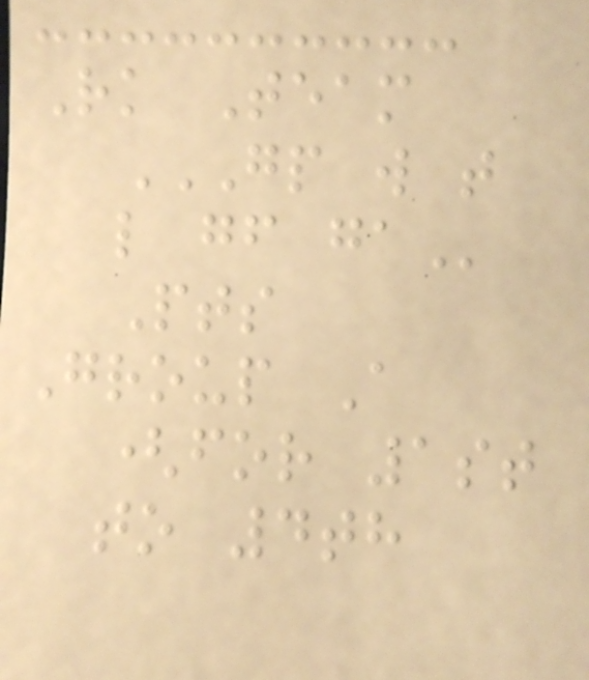Rk Team
GP W T
L GF GA
Pts
Group A
(for 1st
to 4th
